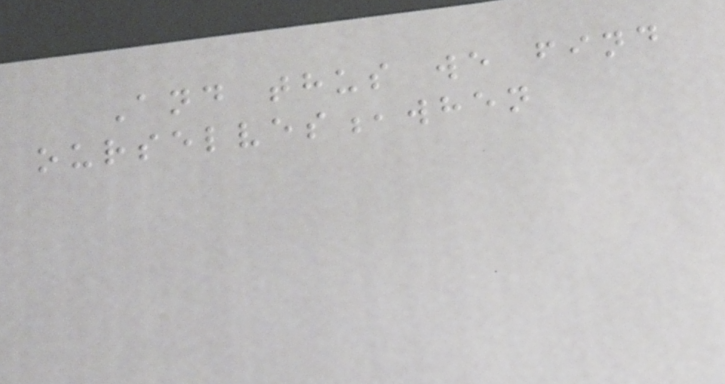And thus we find
ourselves,when
